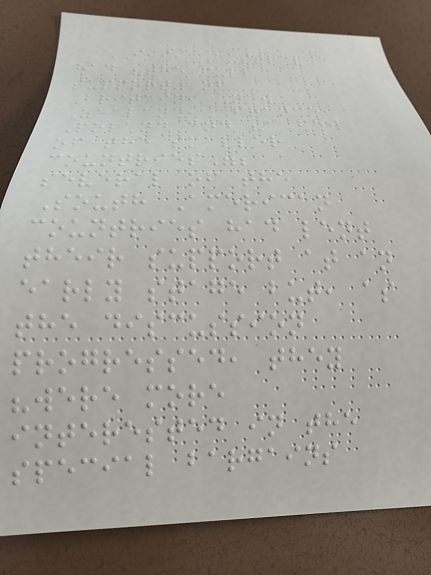III, Australia
had "the full
support" of
Britain, New
Zealand, France,
Poland and "a few
of the smaller
countries";
several of the
South American
countries had lent
their support at an
early stage but, as
the discussion
progressed, they
"were more
interested in the
special bargains
